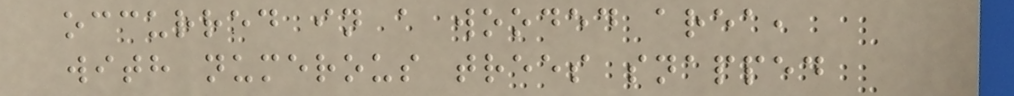occurred in a wooded area,
with numerous trees snapped
